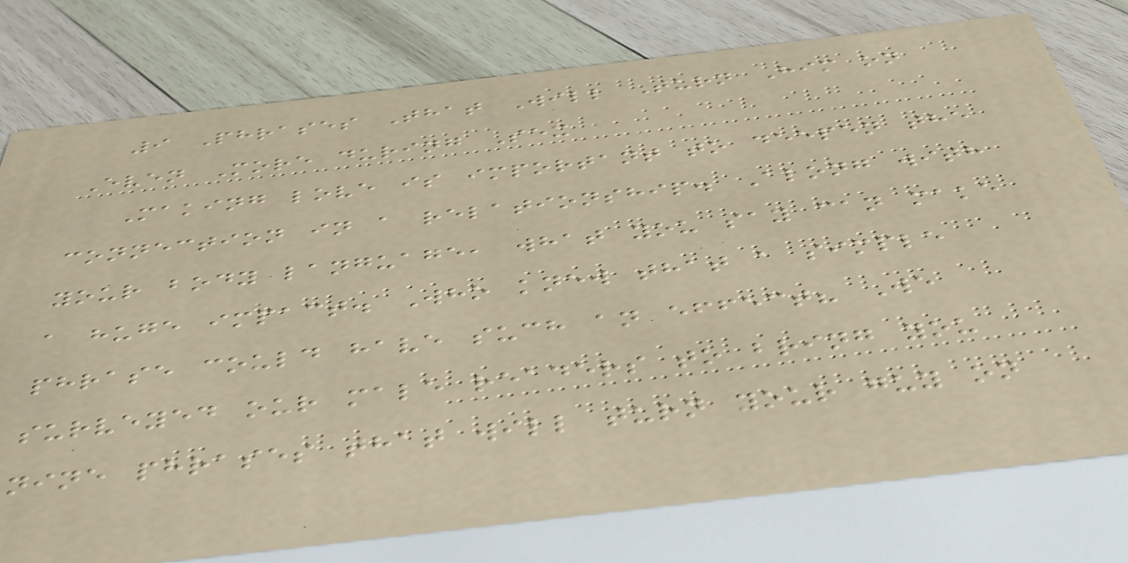9 Phrases That Will Turn Him on
Even More during Sex
Making love is important to deepen the
connection in a relationship. Along with
your body language, what you say can make
a huge impact. Who knew that a simple
phrase could have such an effect? We
surveyed our male readers to bring you
nine phrases that will turn your guy on
